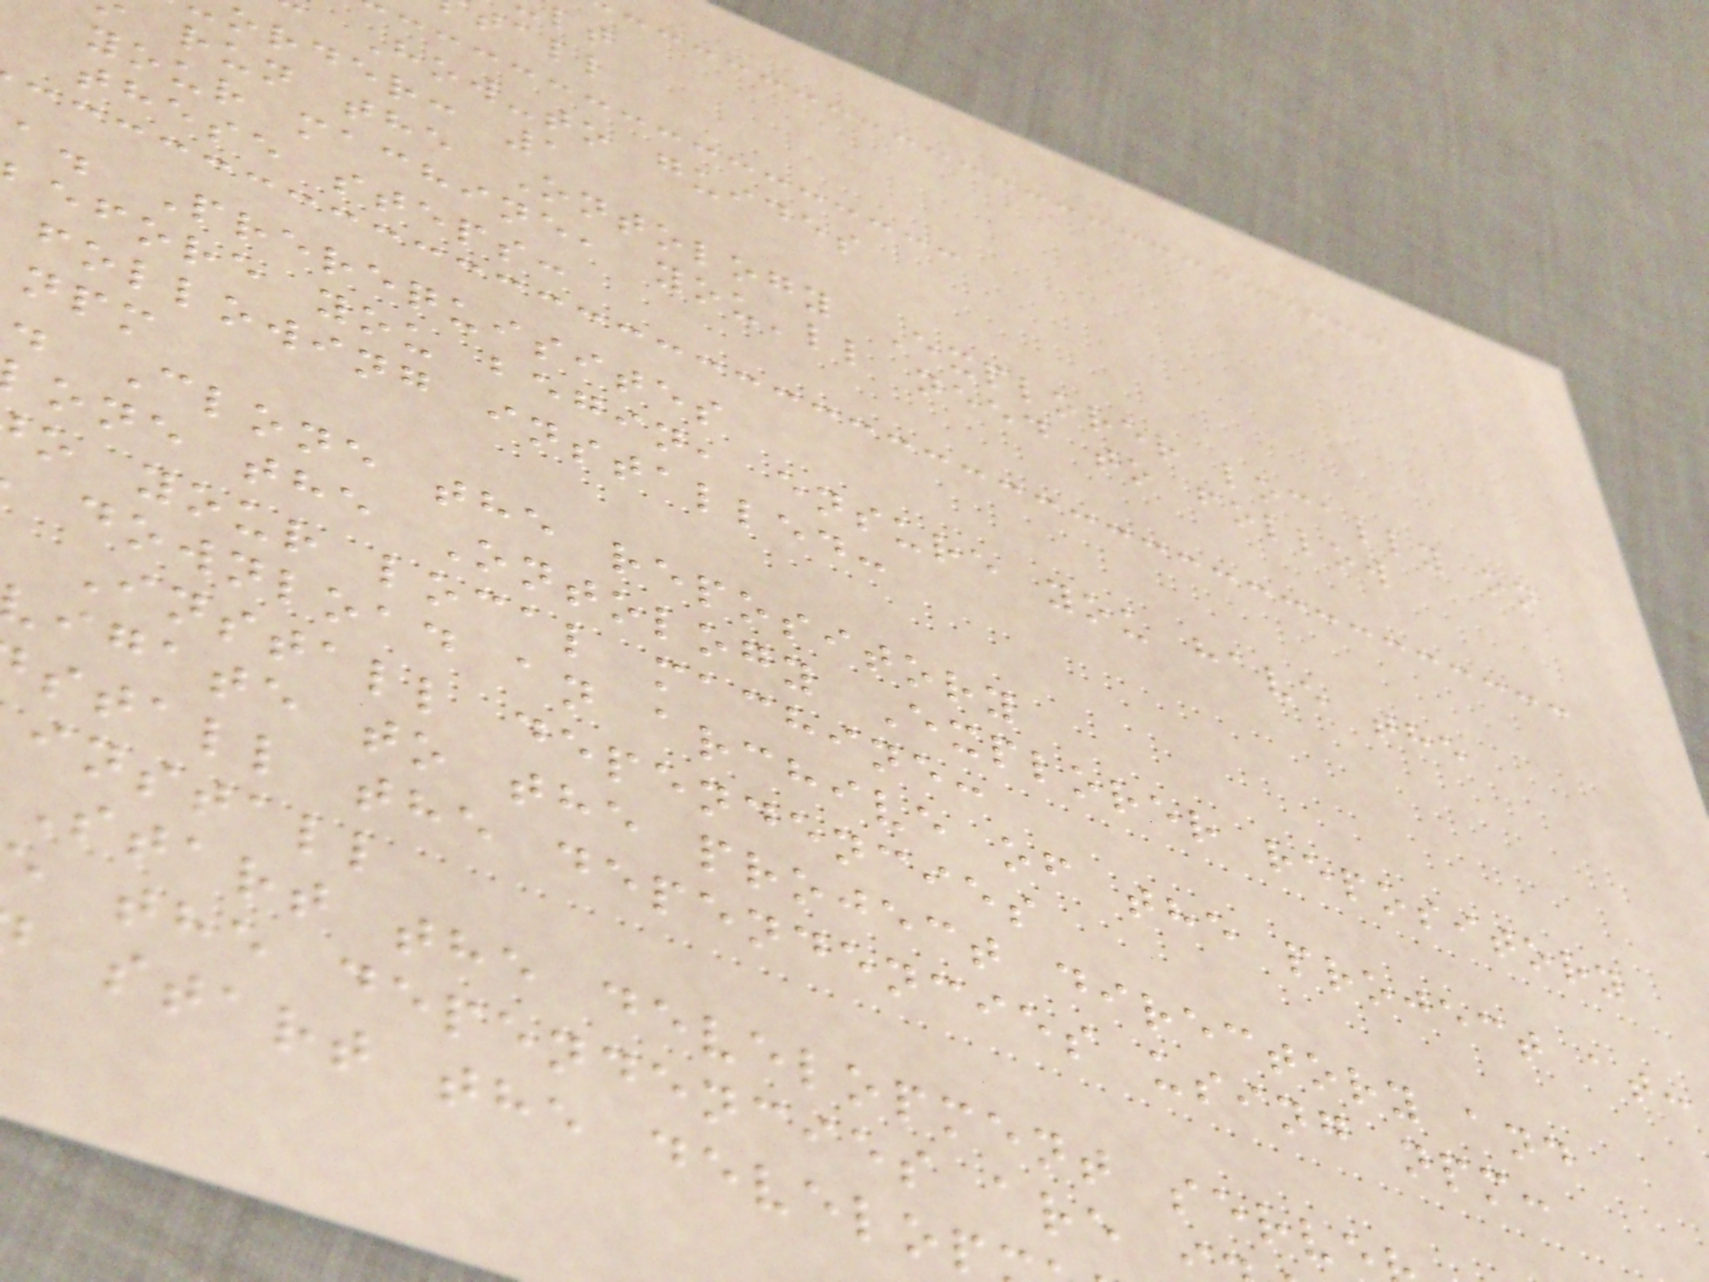tall
How-to guides
order: 1
run the Ontology Explorer locally on
your machine, you'll need to follow
these steps:
a. Prerequisites
efore you begin, ensure you have the
following installed:
. Clone the repository
one the Ontology Explorer repository
o your local machine:
download an archive of the project at:
Install dependencies
igate to the project directory and
stall the dependencies using npm:
install
Start the development serve
the dependencies are
start the develop
